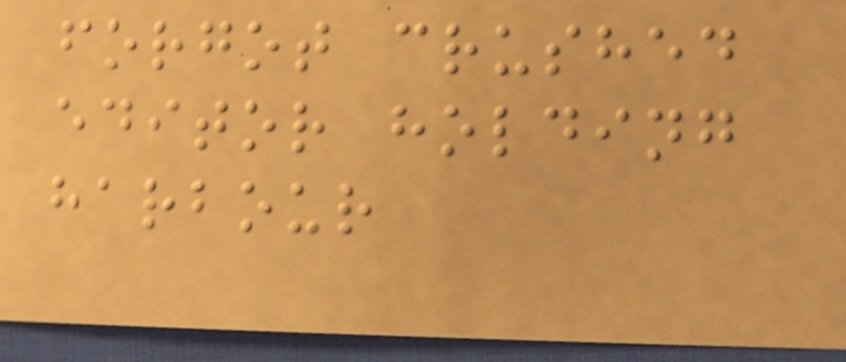forgot crushed
editor holding
harbour
